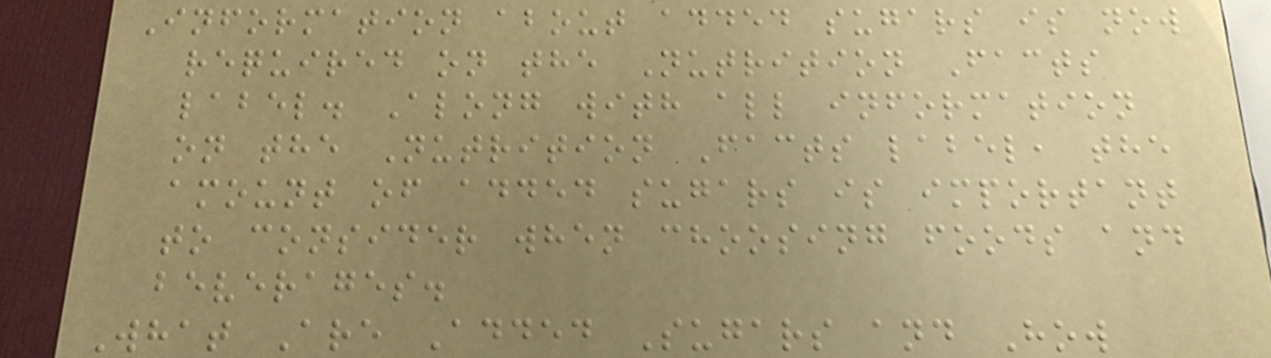Information about added sugars is now
required on the Nutrition Facts
label. Along with all information
on the Nutrition Facts label, the
amount of added sugars is important
to consider when choosing foods and
beverages.
What Are Added Sugars and How
